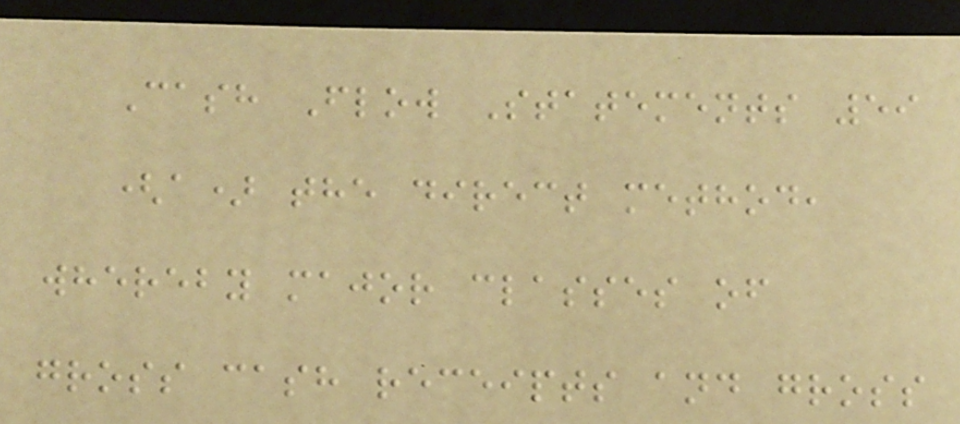Cash Flow Statements 59
(a) the direct method,
whereby major classes of
gross cash receipts and gross
